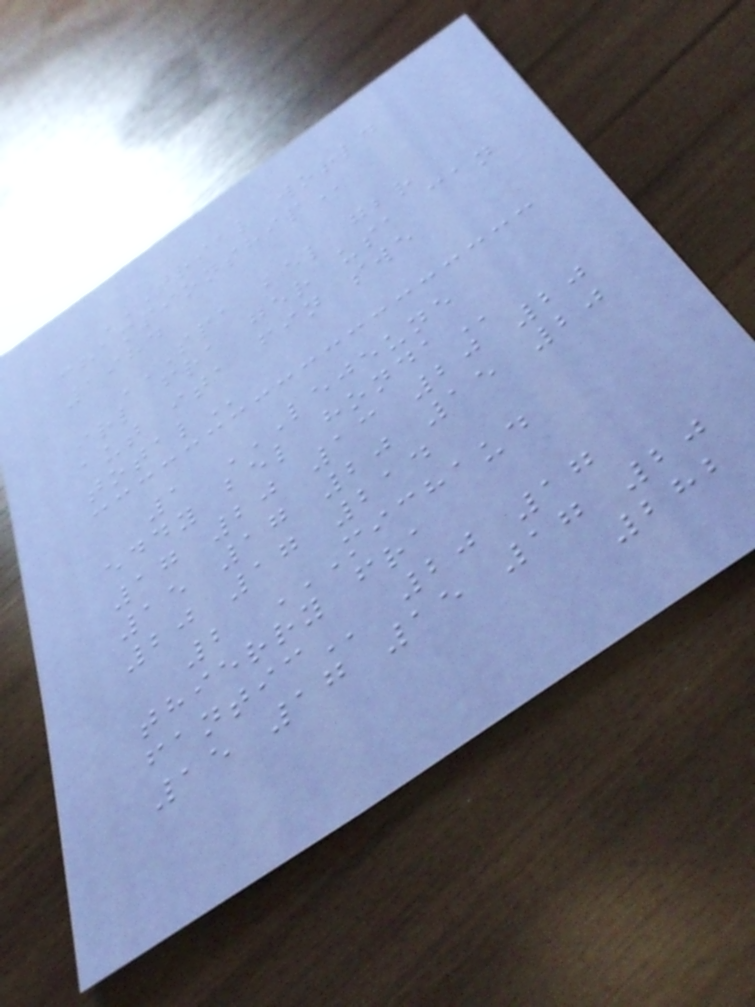TRIAL WORLD
CHAMPIONSHIP
1984
SPA BEL GBR
IRL FRA GER USA CAN
AUT ITA FIN SWE
TOTAL
1 LEJEUNE
EDDY BEL HONDA
17 20 13 20 20
15 17 20 15 20
20 17 214
2 MICHAUD
THIERRY FRA
FANTIC 20 17
15 17 15 17 20
282
